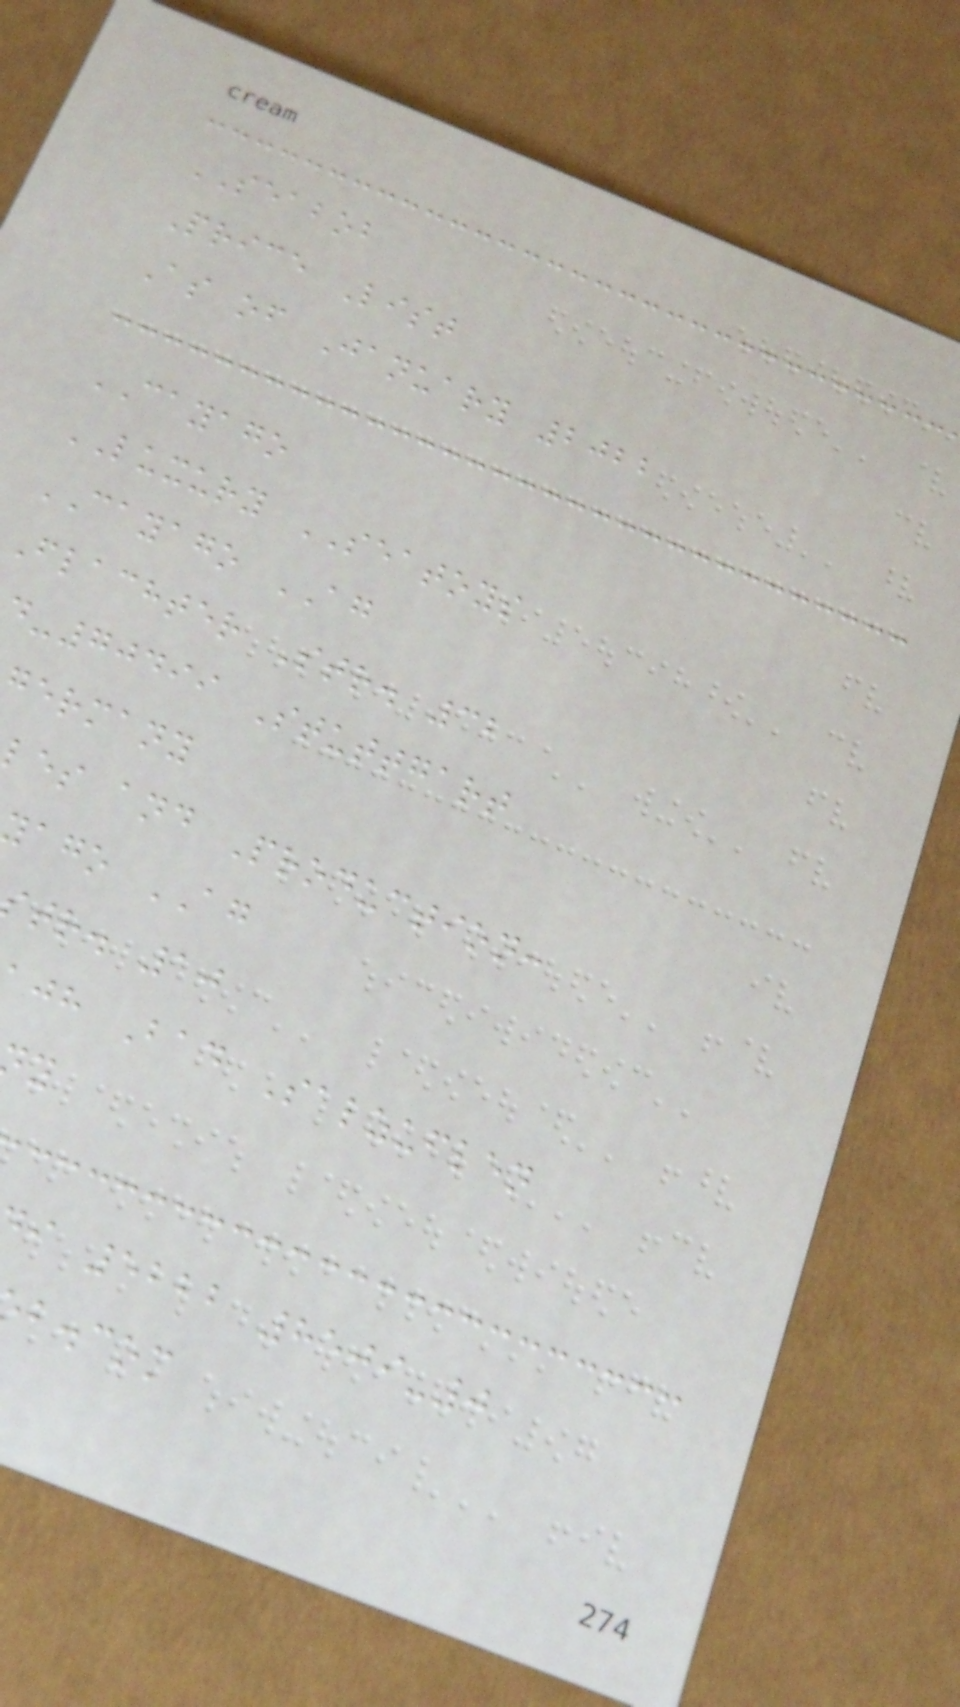SEABOB
Price List
As of January 2022
CAYAGO
LUXURY SEATOYS
CAYAGO AG
Flachter Str. 32
d-70499 Stuttgart
germany
les and Production:
ago AG
tr. 10
jh Bad Salzuflen
i 5222 8509-0
b.com
